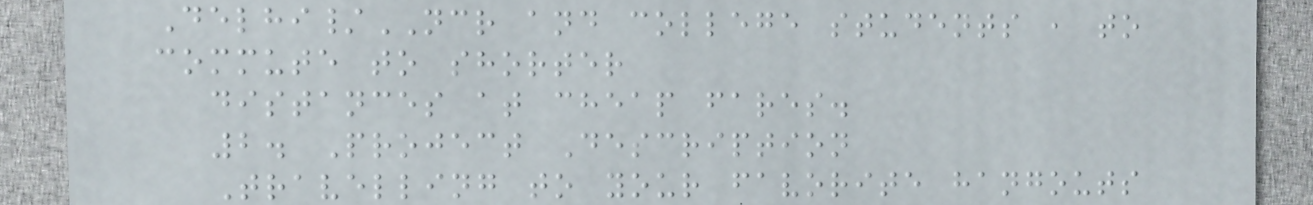Delhi/NCR and college students , to
commute to shorter
distances at cheap fares.
2. Project Description
Travelling to your favorite hangouts
